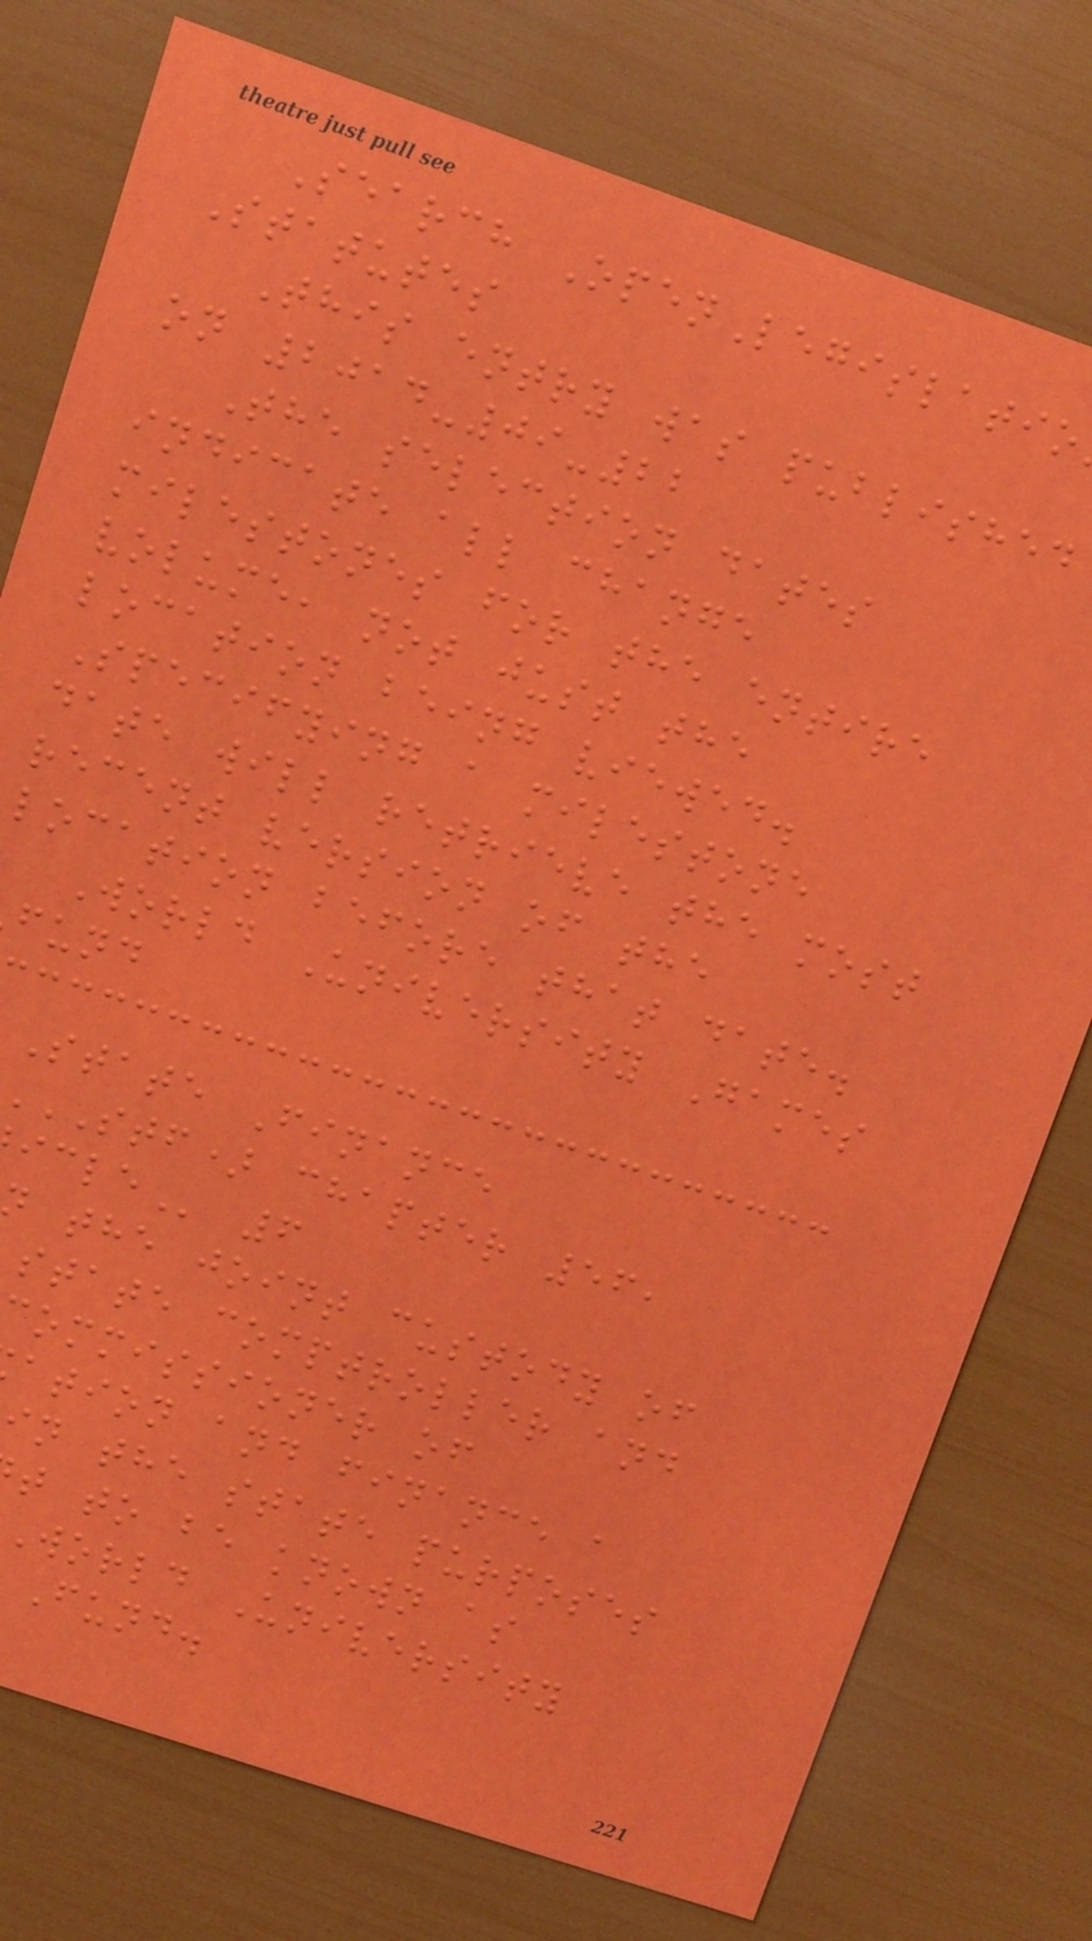Search OpenLegislatio
Statutes
This entry was published
on 2014-09-22
The selection dates
indicate all change
milestones for the entire
volume, not just the
location being viewed.
Specifying a milestone
date will retrieve the most
recent version of the
location before that date.
World University Games
fund
State Finance
STF) chapter 56,
the joint custody of
state comptroller and
commissioner of
ation and finance a
in the state purposes
t to be known as
World University
Fund.
